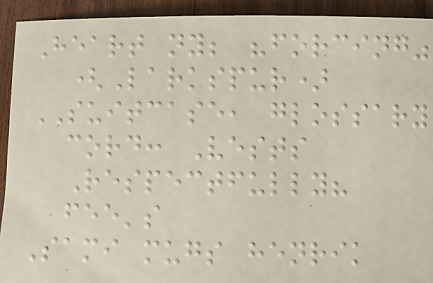Heart ny; "forcing"
(Larkspur)
SUITCASE, glossary
cord: Vests
Respectfully?
fee's
Sami mugs henrik
